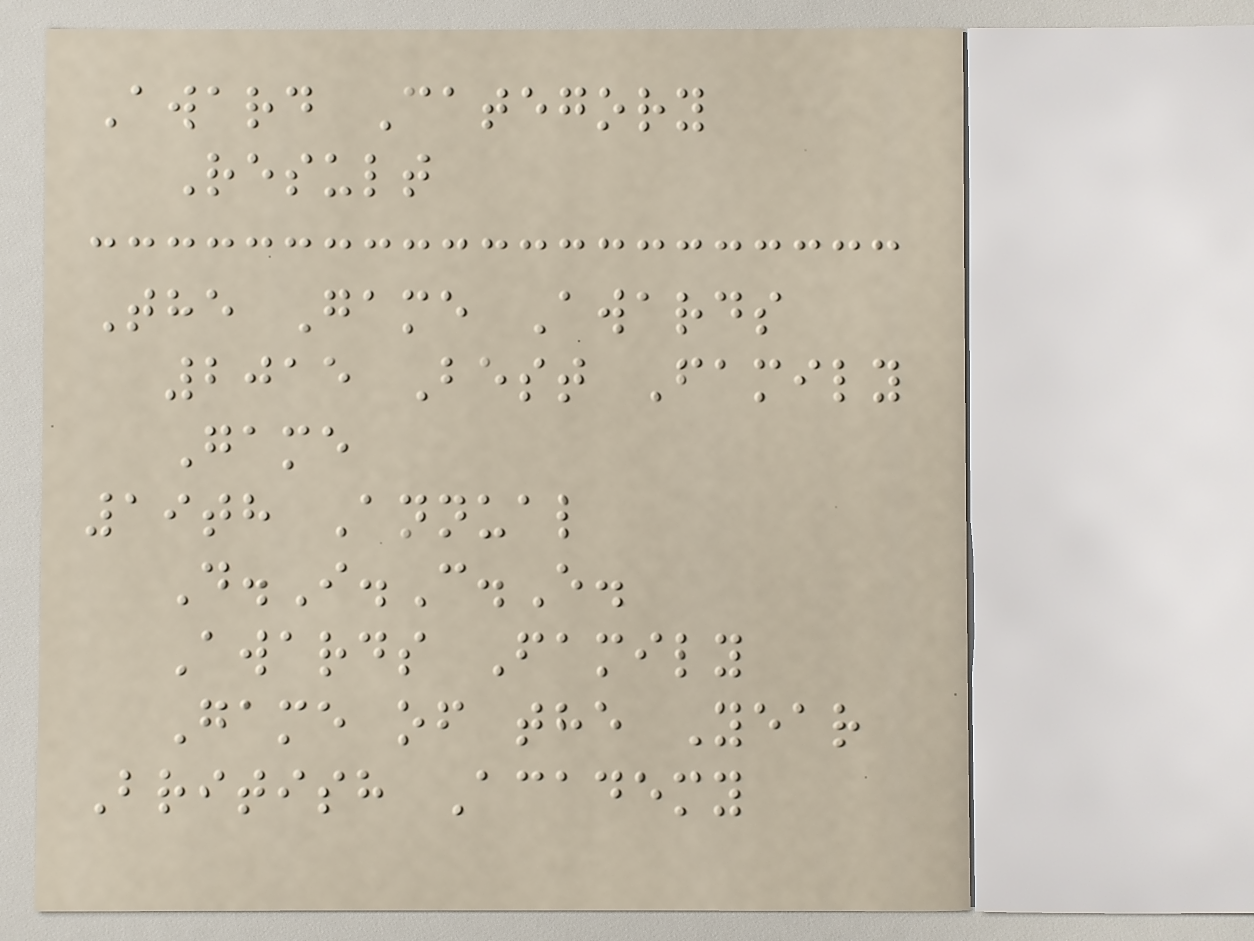Award Category
Result
The Game Awards
2015 Best Family
Game
19th Annual
D.I.C.E.
Awards Family
Game of the Year
British Academy
